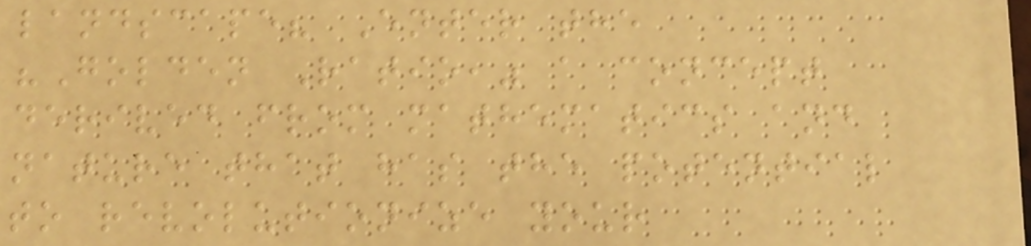landscape? Enter the
"Golden Ratio," a concept
derived from mathematics and
nature that has the potential
to revolutionize your
